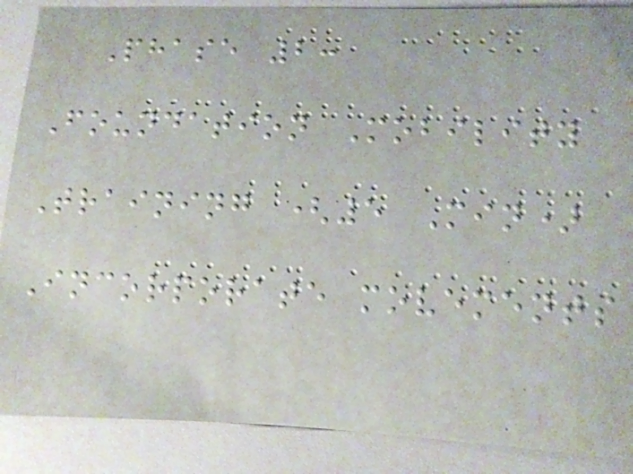Phase 2:
Foundation Mobility
Training (5 Min)
Incorporate movements
